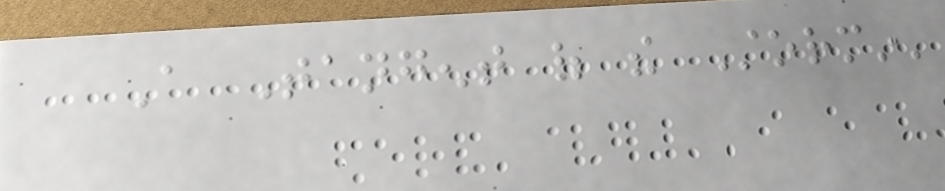A Tangent of the Stormin'
